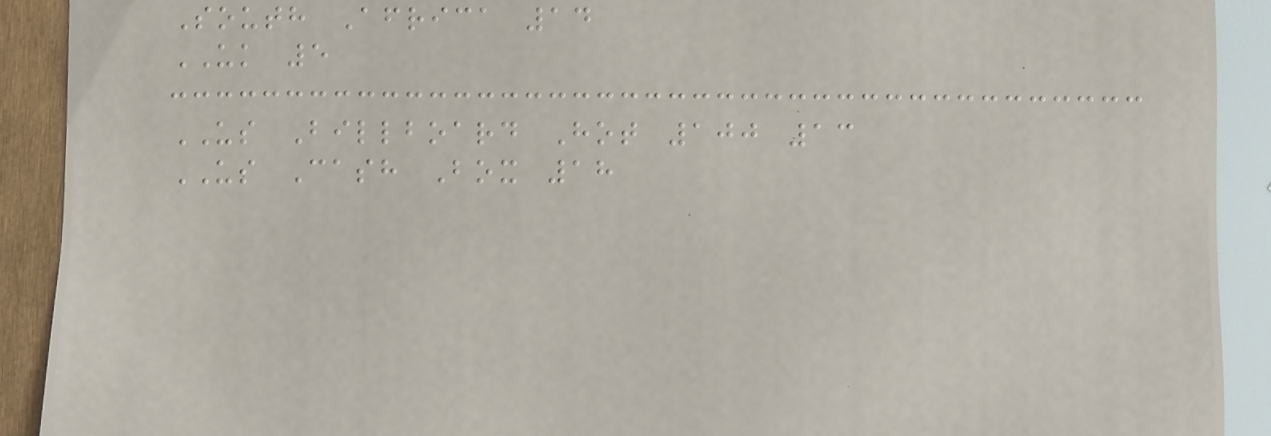South Africa 14
UK 5
US Billboard Hot 100 13
US Cash Box 18
